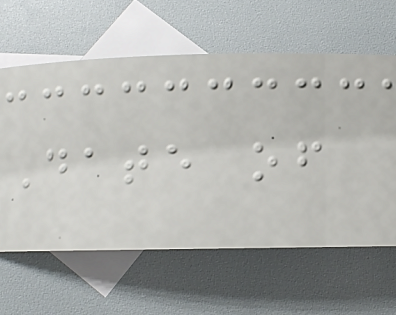Date of
